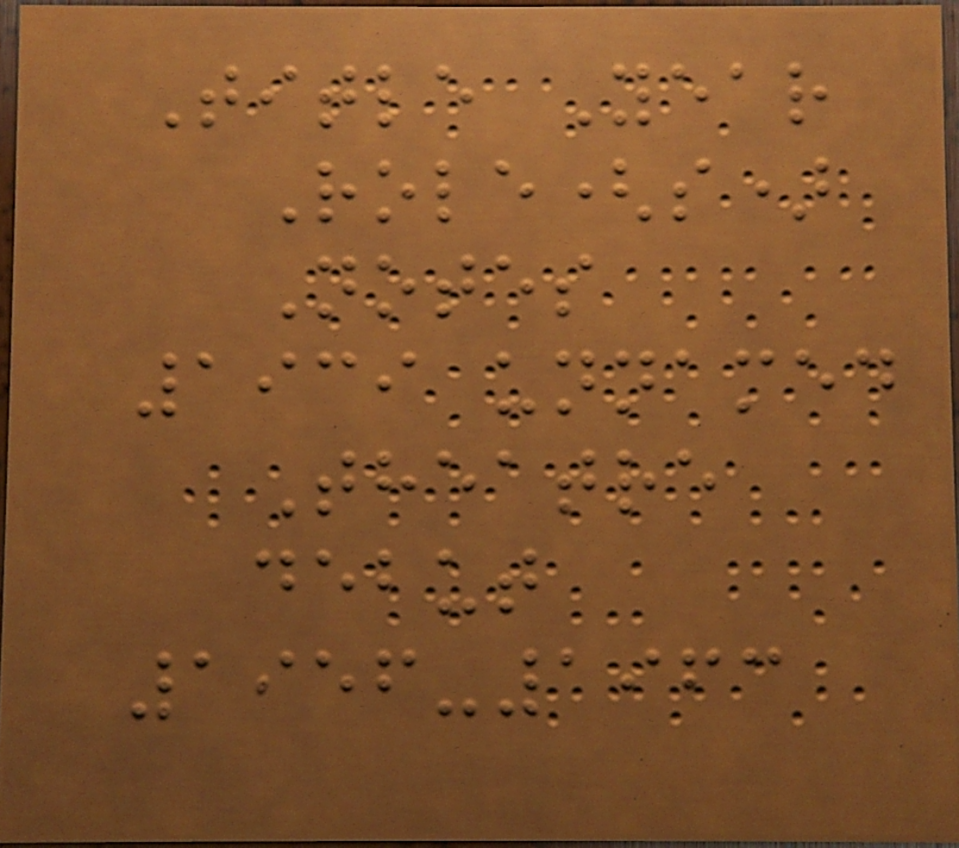Title Year
Role(s)
Notes
1939 unnamed
Theatre
debut
1956-1963
